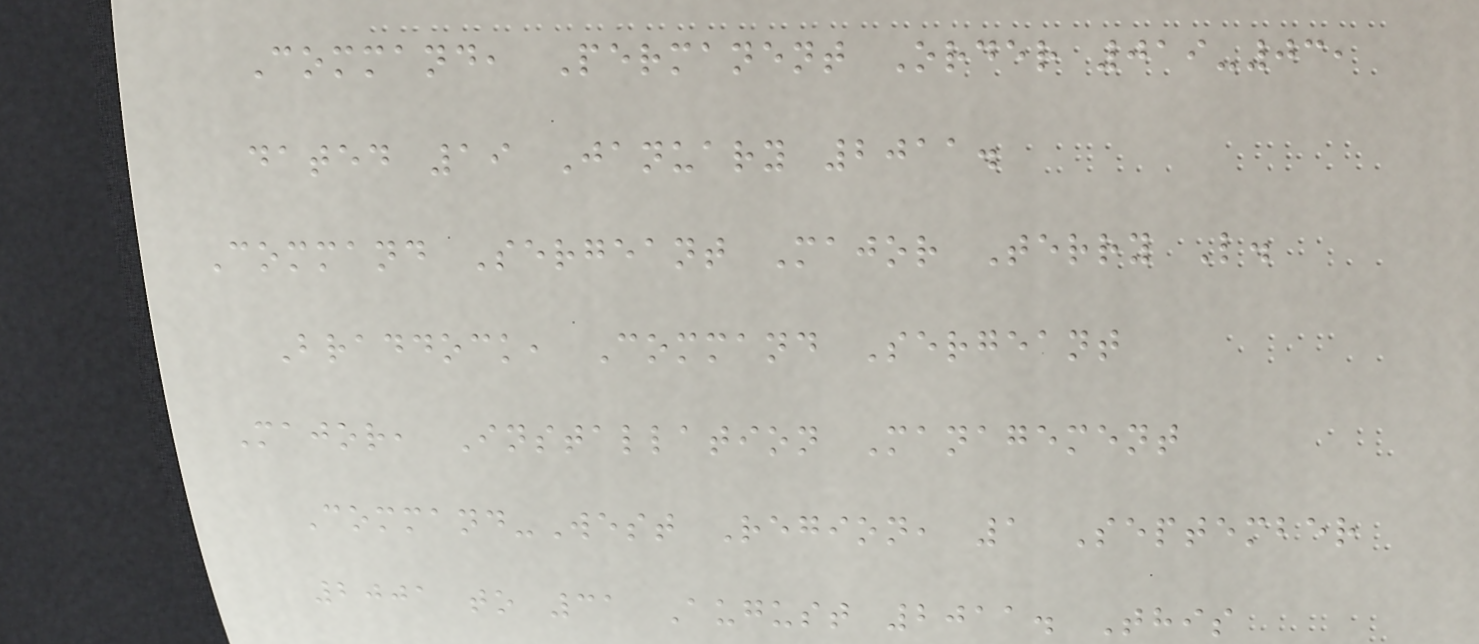Command, Permanent Order 019-03,
dated 19 January 2011.
Command Sergeant Major Terry L.
Braddock, Command Sergeant
Major, Installation Management
Command-West Region, 1 September
2001 to 31 August 2011. This
